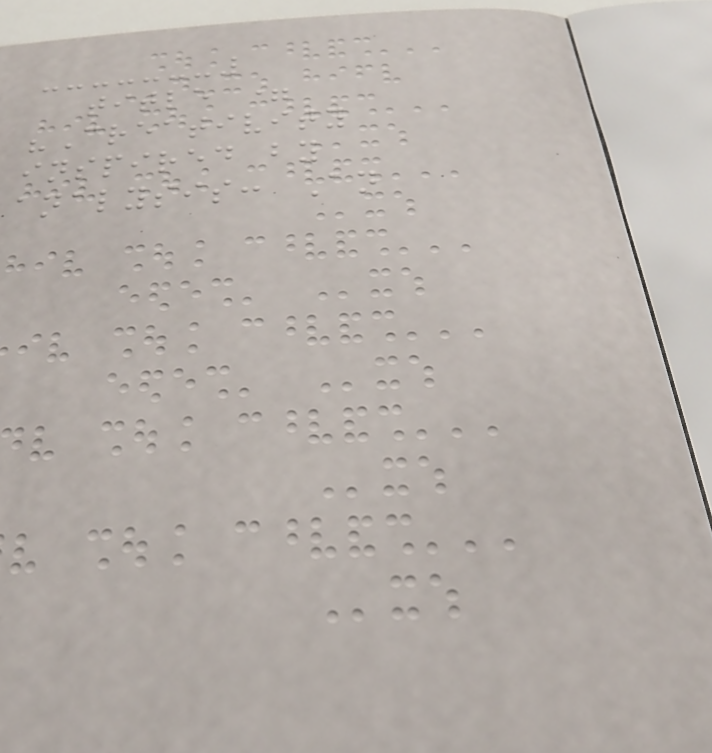title =
"Creativity
inspired by
analysis: An
